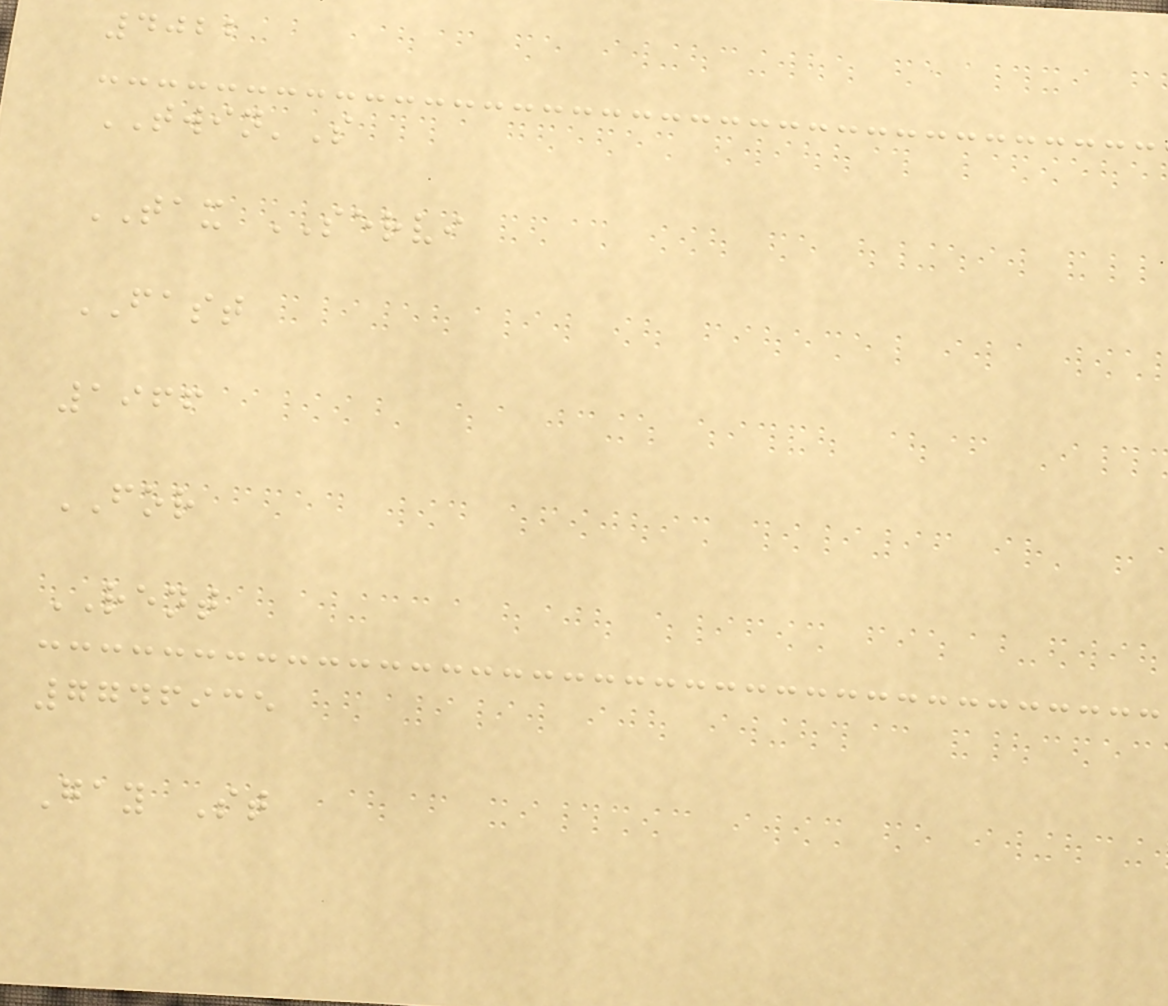4022
TWIN'S
TAX SERVI
FAST
1966
FOR
RENT
7746935
Gay St
